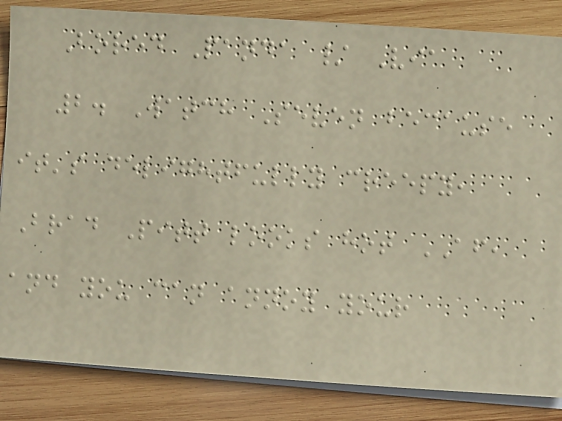Bored Panda / Via
2. Watch Seven because
it's delightfully creepy,
Brad Pitt looks hot AF,
and you can annoy your
